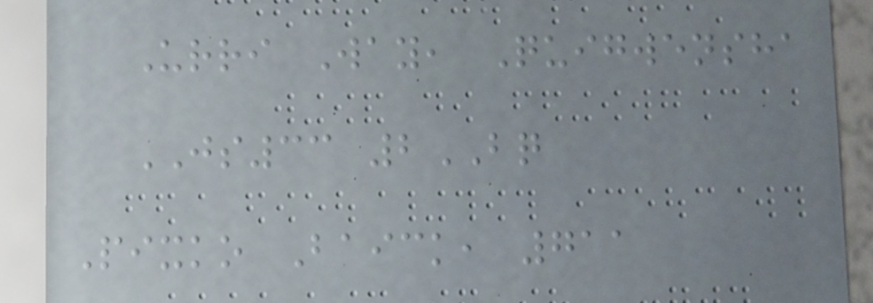Urri Way, Quigwensha
JS33 2BQ
Pixko Baick, 711
